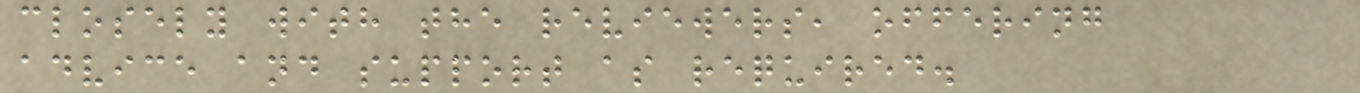closely with the reviewers, offering
advice and support as required.
